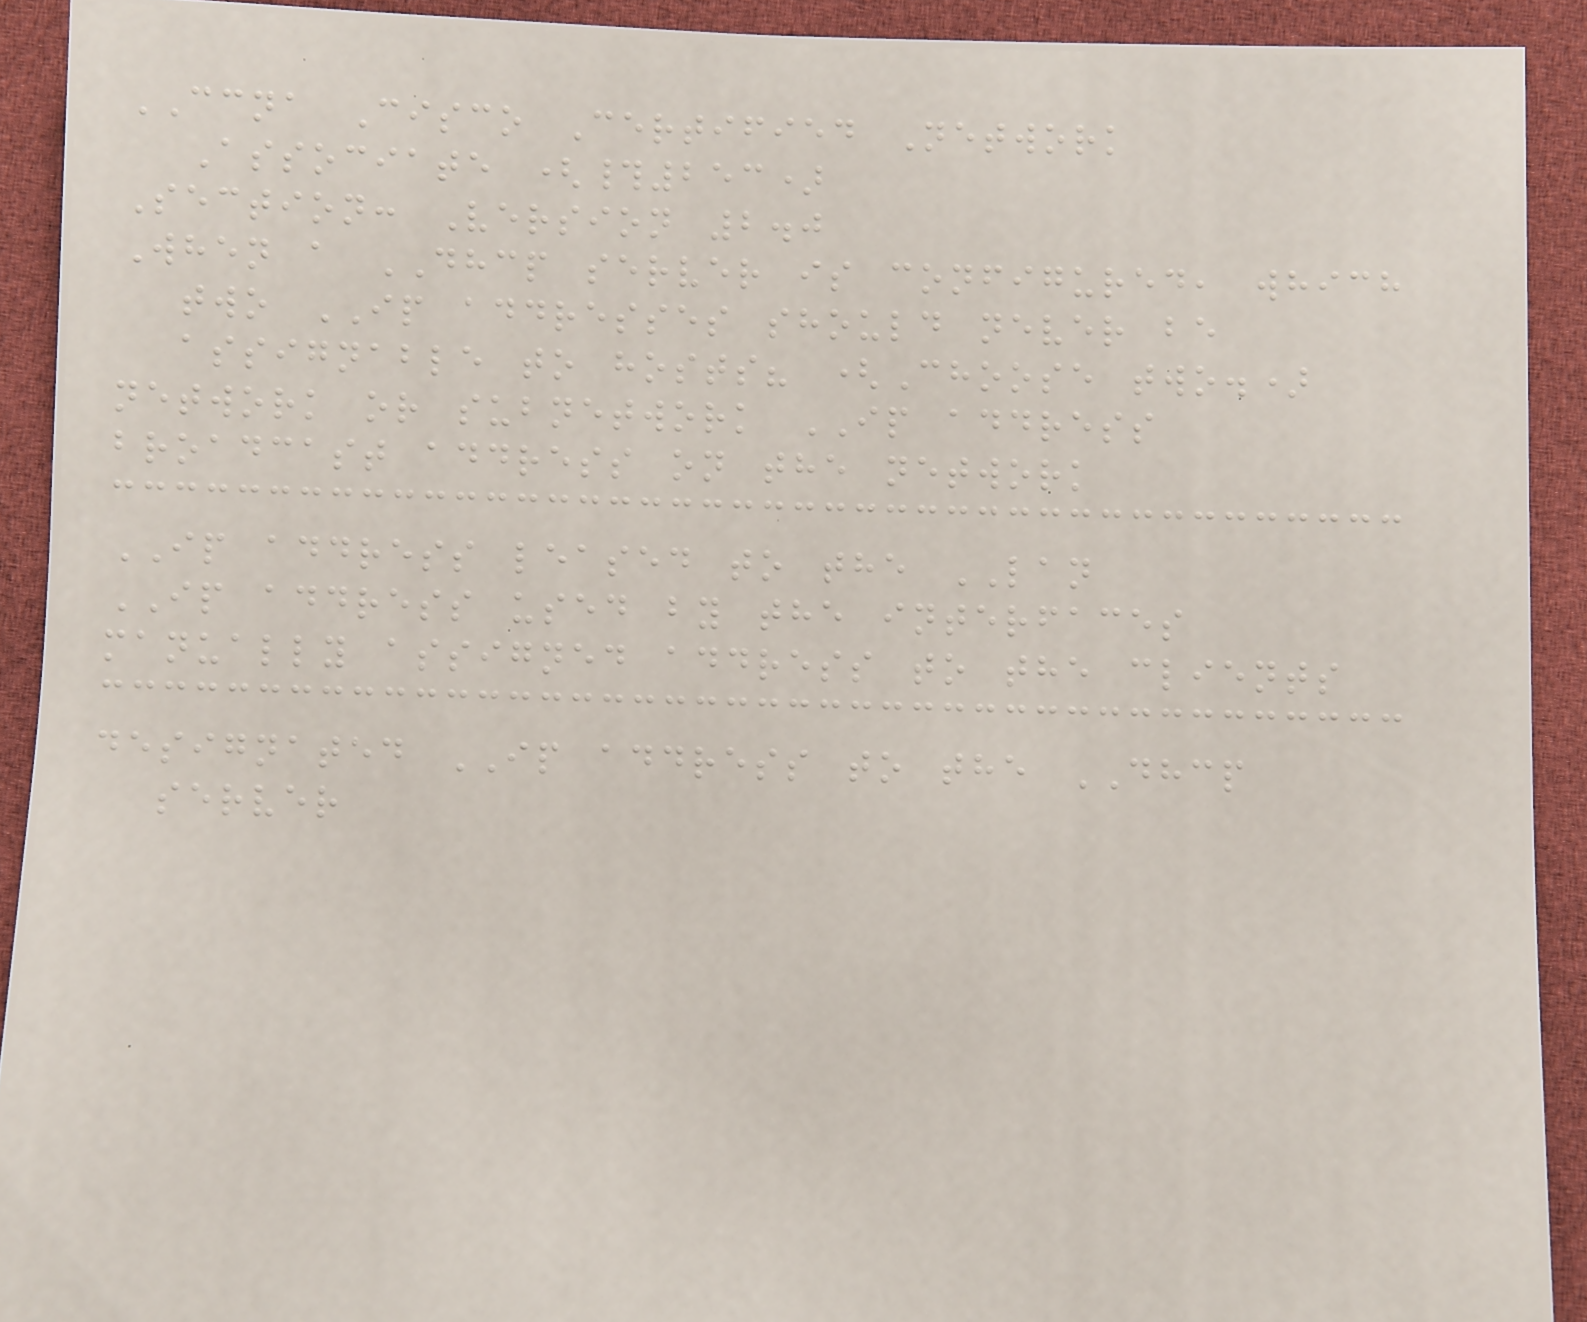CCNA Cisco Certified Network
Associate (#253)
Section: Version 2.0
When a DHCP server is configured, which
two IP addresses should never be
assignable to hosts? (Choose two.)
network or subnetwork IP address
broadcast address on the network
IP address leased to the LAN
IP address used by the interfaces
manually assigned address to the clients
designated IP address to the DHCP
server
